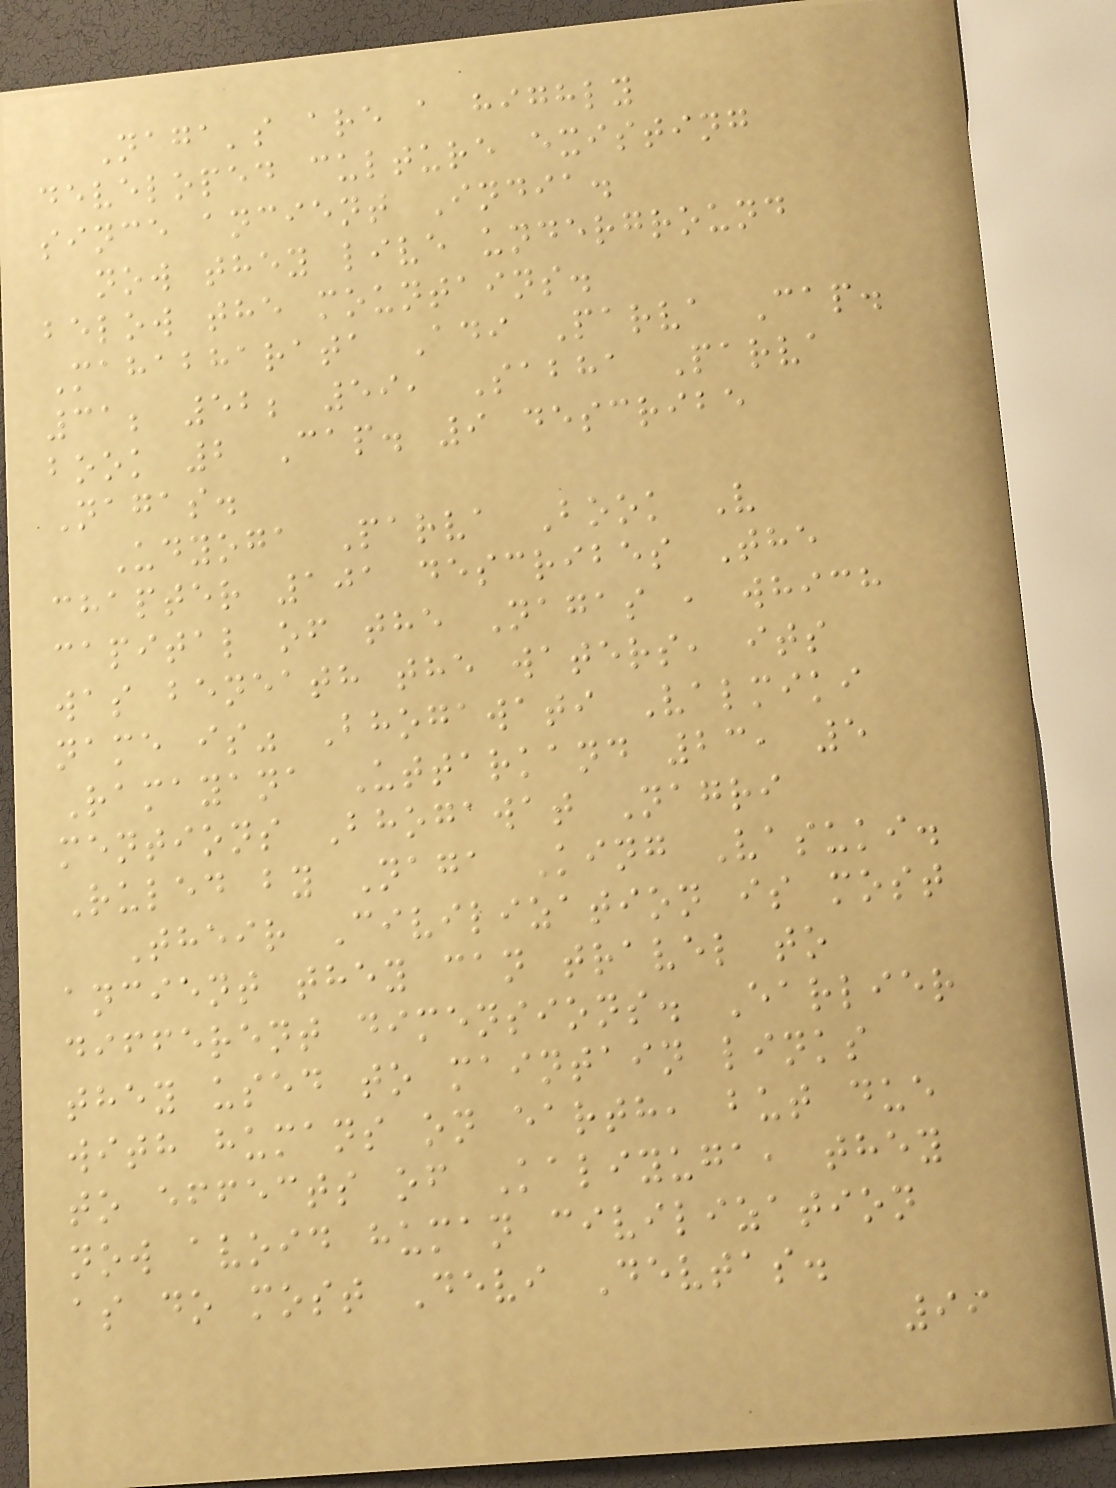Naga's are a highly
developed culture existing
since ancient India.
now they live underground
below the mountains.
Mahabharata Adi Parva Cap.
31; 52; 59, Sabha Parva
book 2 Cap. 9 describe
Nagas.
Udyoga Parva Book V
chapter 101 describes The
capital of the Nagas , which
was beneath the waters, its
name is" Bhogawati Valmiki
Ramayana Uttarkand 23, 5
mentions Bhogawat Nagri
Ruled by Naga King Vasuki.
Their Civilization is most
ancient they can travel to
different dimensions. Earlier
they used to maintain links
with humans on earth, but due
to effects of Kaliyuga, they
now avoid human civilization
as do most Devi Devtas.
99
